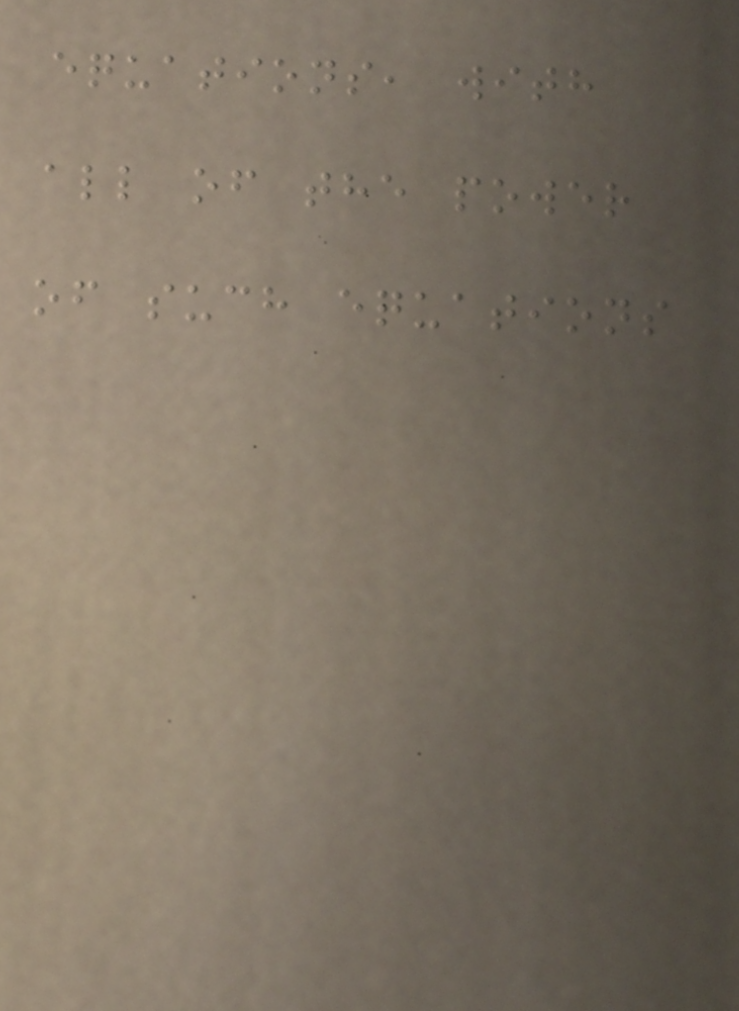equations, with
all of the power
of such equations
